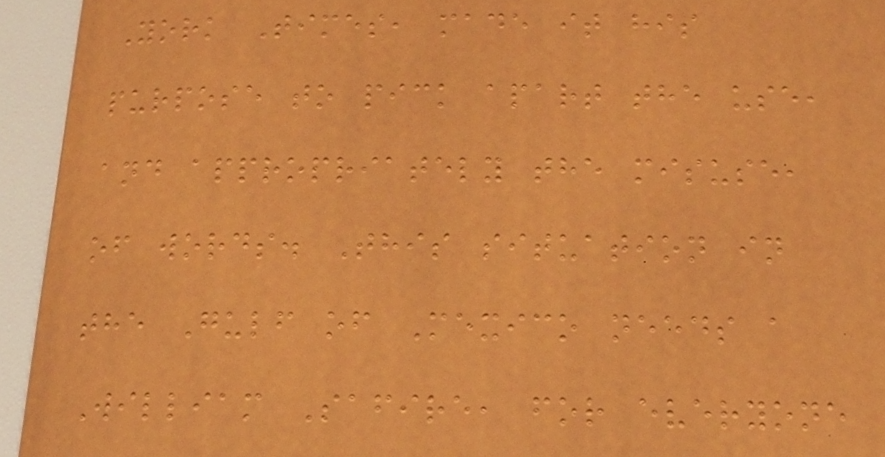York Times, made it his
purpose to pick apart the use,
and appropriately the misuse,
of words. This situation in
the Gulf of Mexico needs a
William Safire, for everyone
